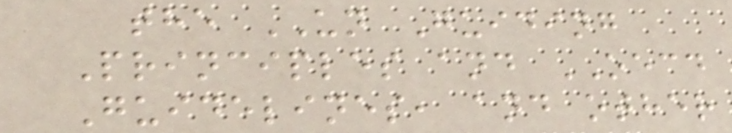the UN Guiding
Principles and OECD
Guidelines, and other
